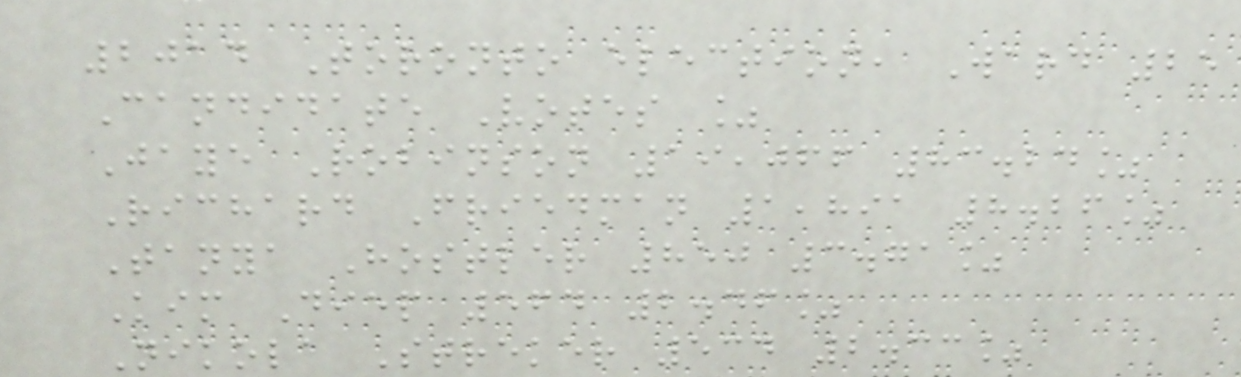2014 Toronto election, Ward 25
Candidate Votes %
Jaye Robinson 19,066 83.24%
Richard Friedman 1,891 8.26%
Tanya Hostler 850 3.71%
Kim Diep 564 2.46%
Nikola Streker 534 2.33%
